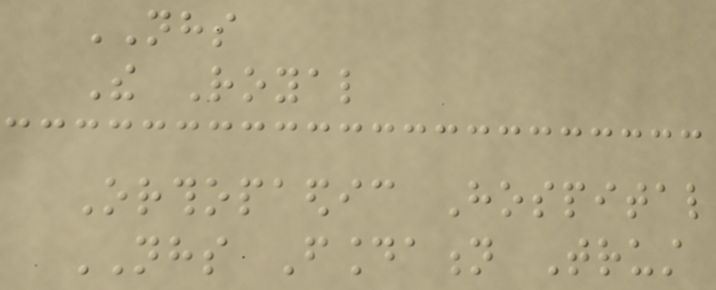NHS
The Royal
Orthopaedic Hospital
NHS Foundation Trust
